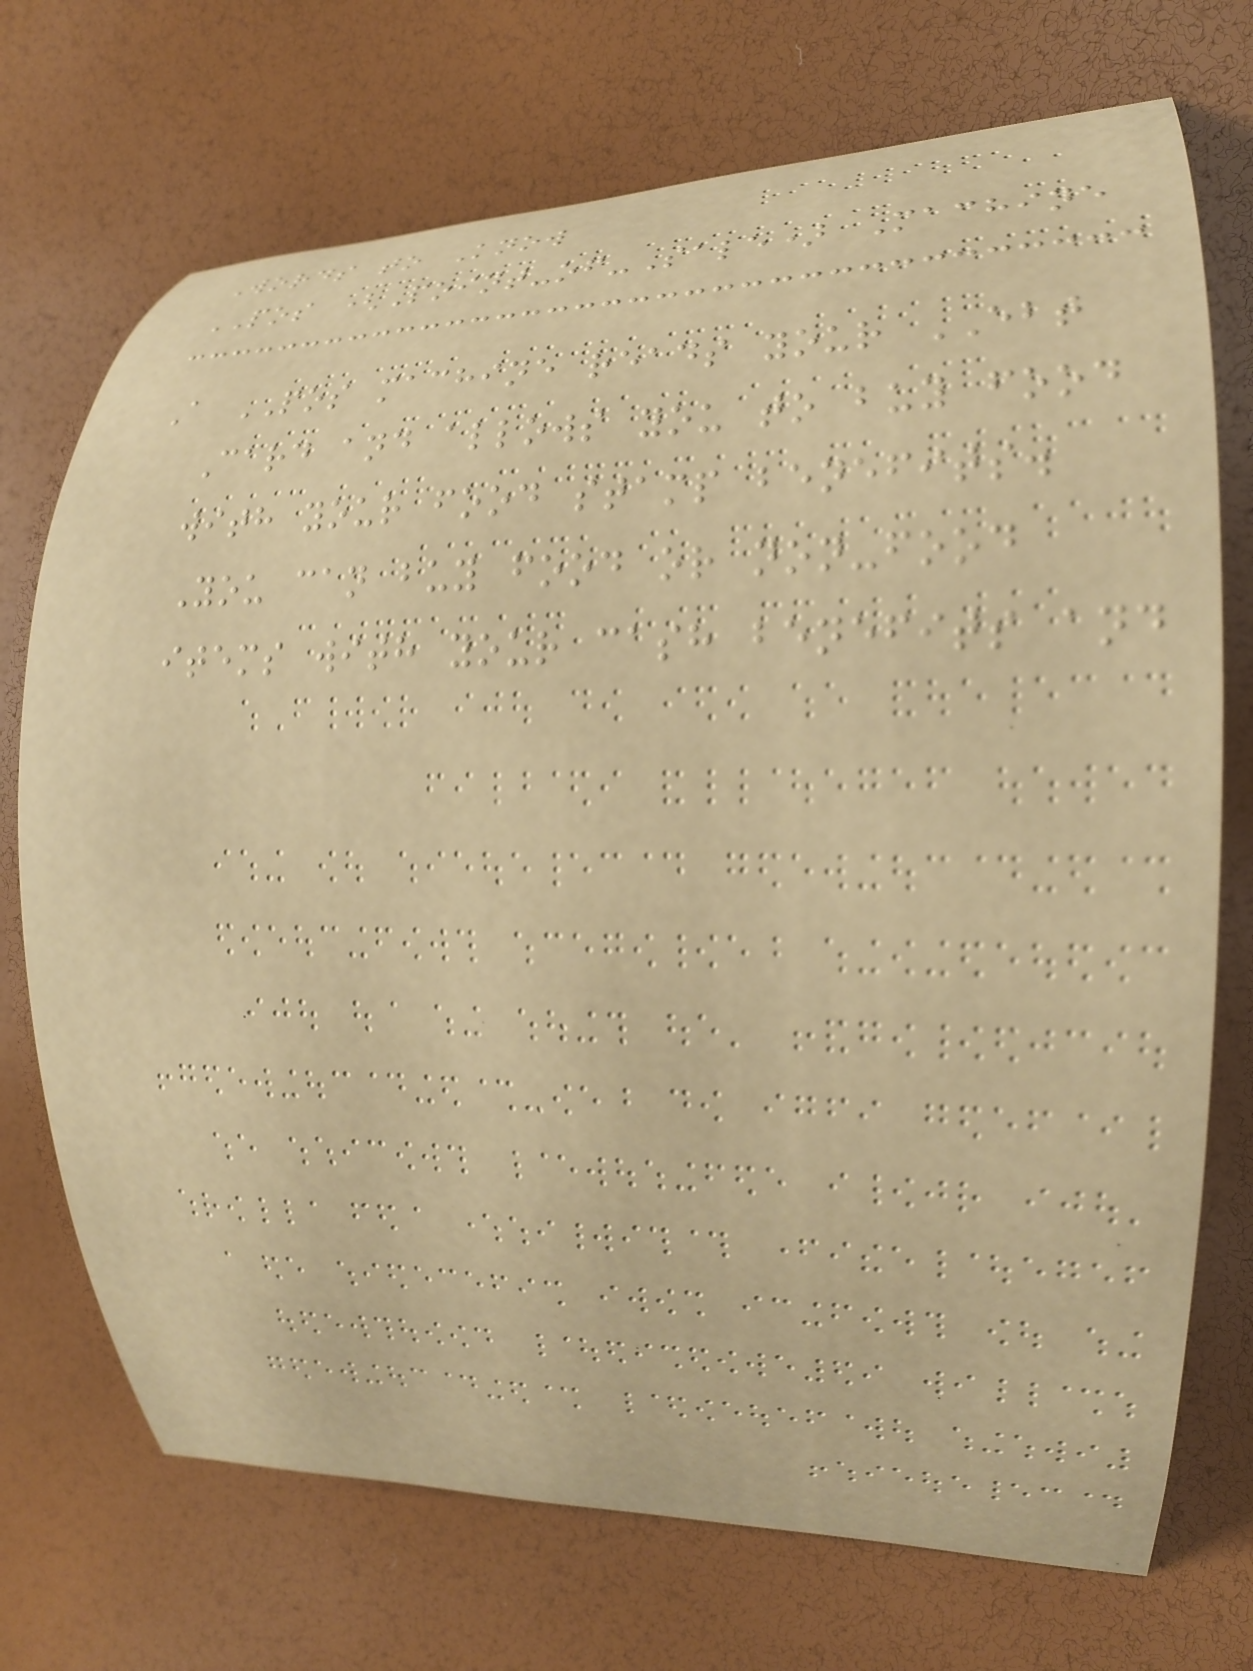Words to Know
POS (Point-of-Sale) Machine
A POS machine reads your EBT
Card and allows you to buy food
with your food stamp benefits.
You can buy food or non-food
items with your cash benefits and
